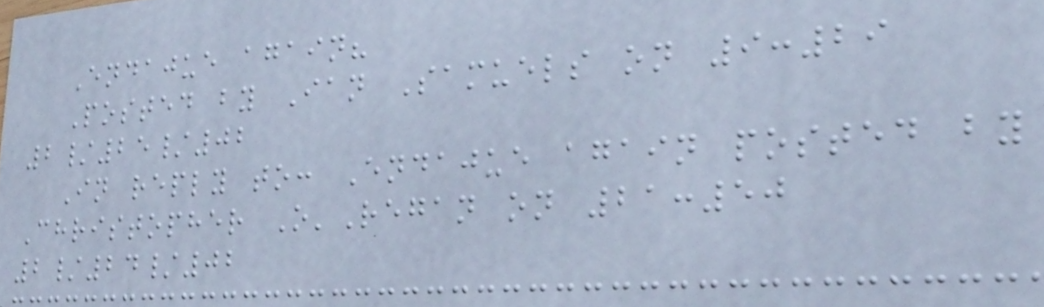Endajue again?
Posted by Ian Samuels on 9:29
2/25/02
In reply to: Endajue again posted by
Christopher O'Regan on 21:50
2/24/02
